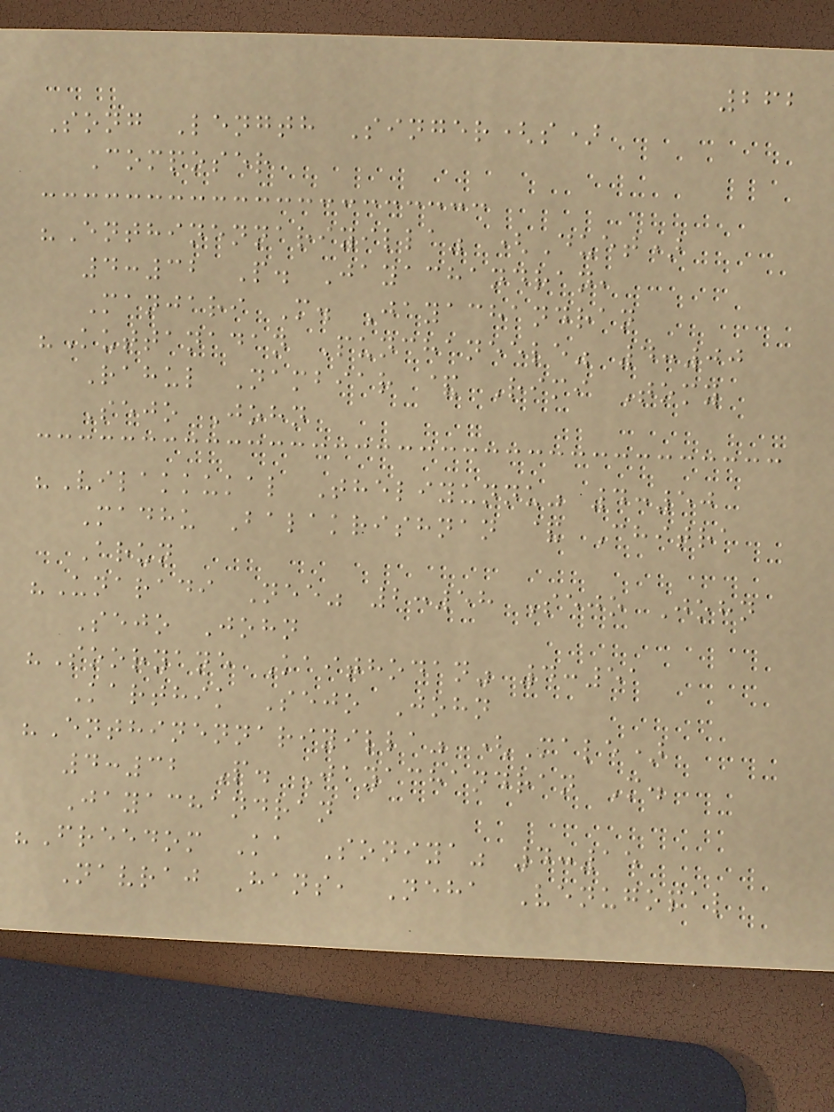262
Song Length Singer(s)
Composer
"Enthinennariyilla" (Duet)
4:32 P. Jayachandran,
Manjari M. Jayachandran
"Kuttanadan Punchaneele" 4:00
Rahul Nambiar & Rimi Tomy
Sejo John
"Vilakkukal Theliyunnu" 4:50
Madhu Balakrishnan & Chitra
Arun
"Unaradi Nee" 2:58 Sejo John
Sejo John
"Sooryane Kaithodan" 4:51
Karthik Sejo John
"Enthinennariyilla" (Male)
4:32 P. Jayachandran M.
Jayachandran
"Freedom Ka Soniya" 4:15
Navraj Hans, Neha Venugopal
